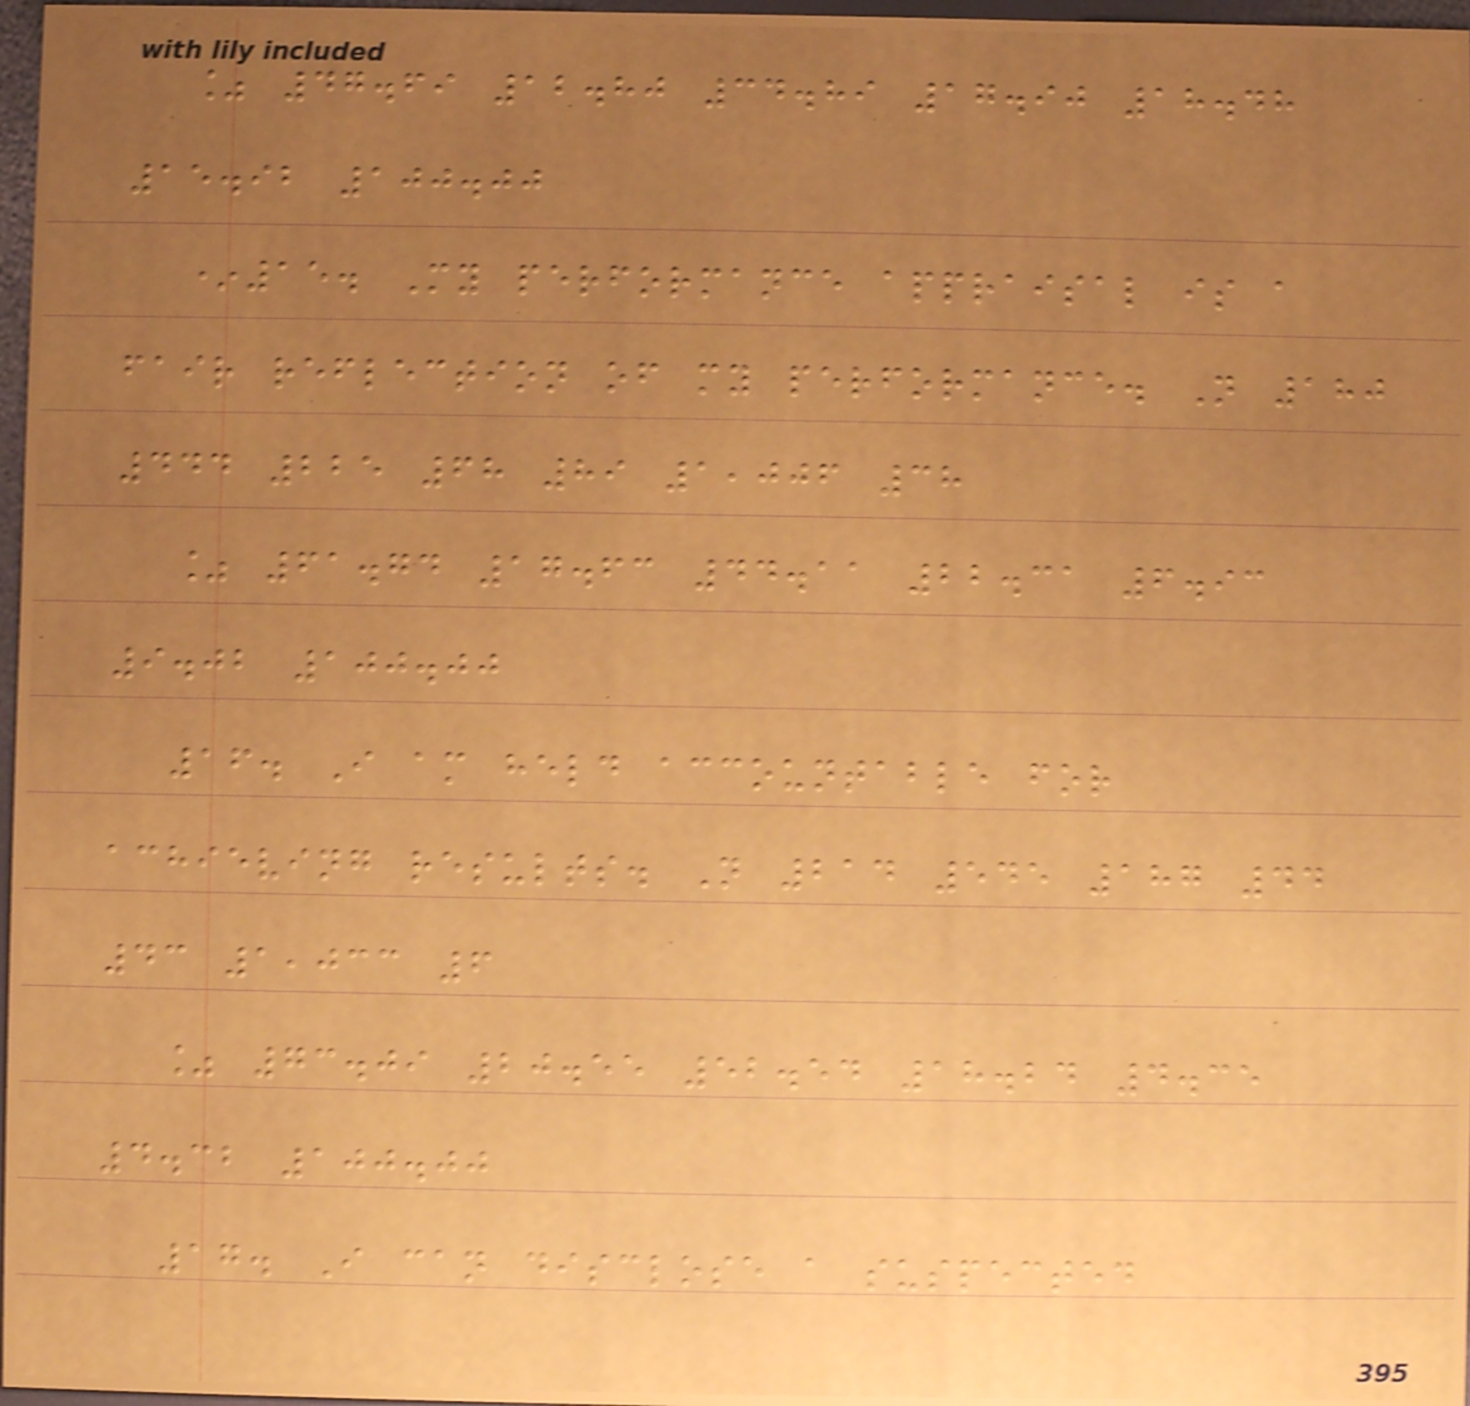% 47.69 12.80 34.89 17.90 18.48
15.92 100.00
*15. My performance appraisal is a
fair reflection of my performance. N 180
444 225 68 89 1,006 38
% 61.74 17.63 44.11 22.31 6.93
9.02 100.00
16. I am held accountable for
achieving results. N 214 545 187 44
43 1,033 6
% 73.09 20.55 52.54 18.24 4.35
4.32 100.00
17. I can disclose a suspected
